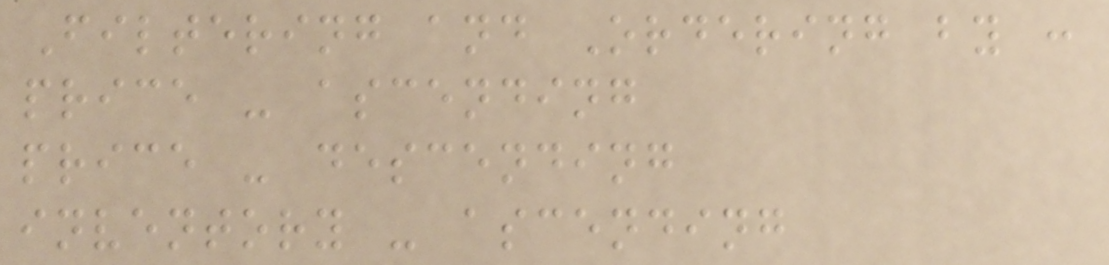Filtering and Ordering by :
price - ascending
price - descending
inventory - ascending
